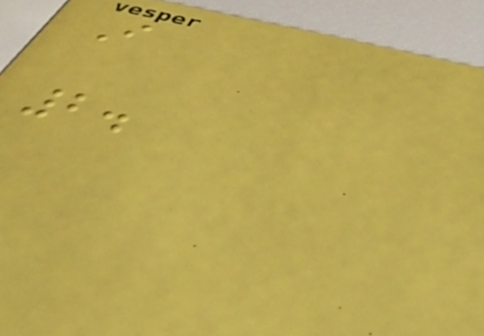I
2.
